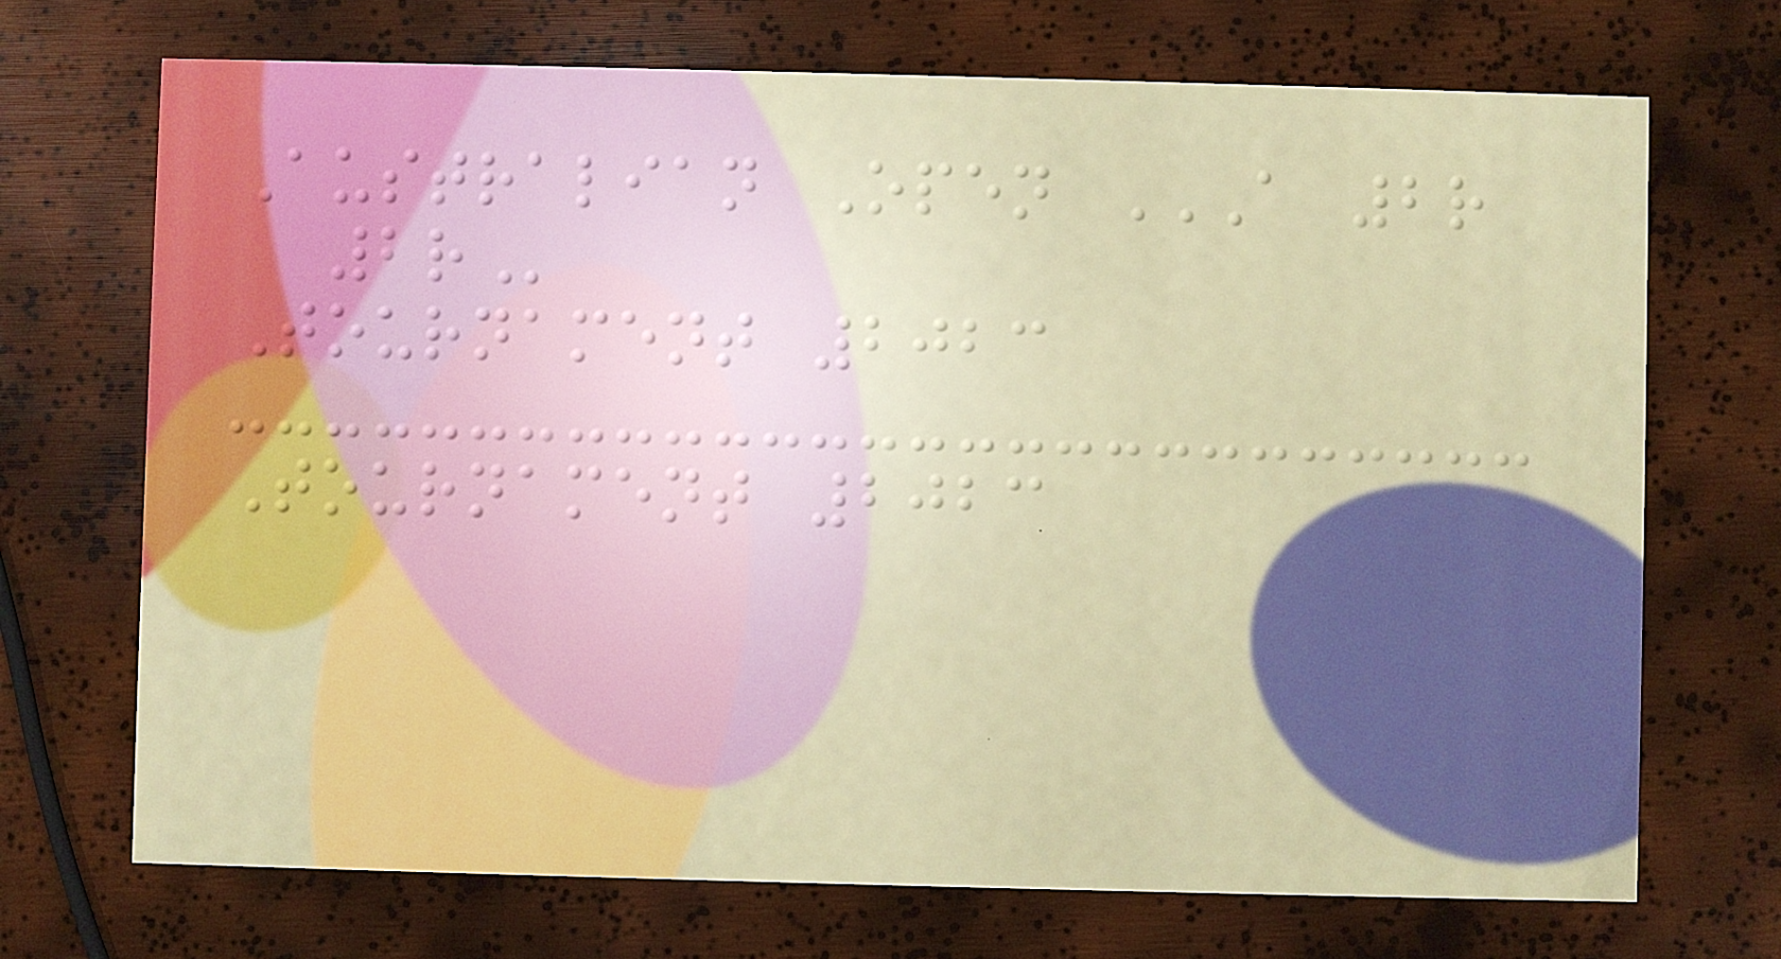Australian Open A 2R
2R
Tournament 2023
Tournament 2023
